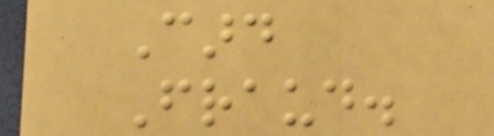Card
Fraud.
